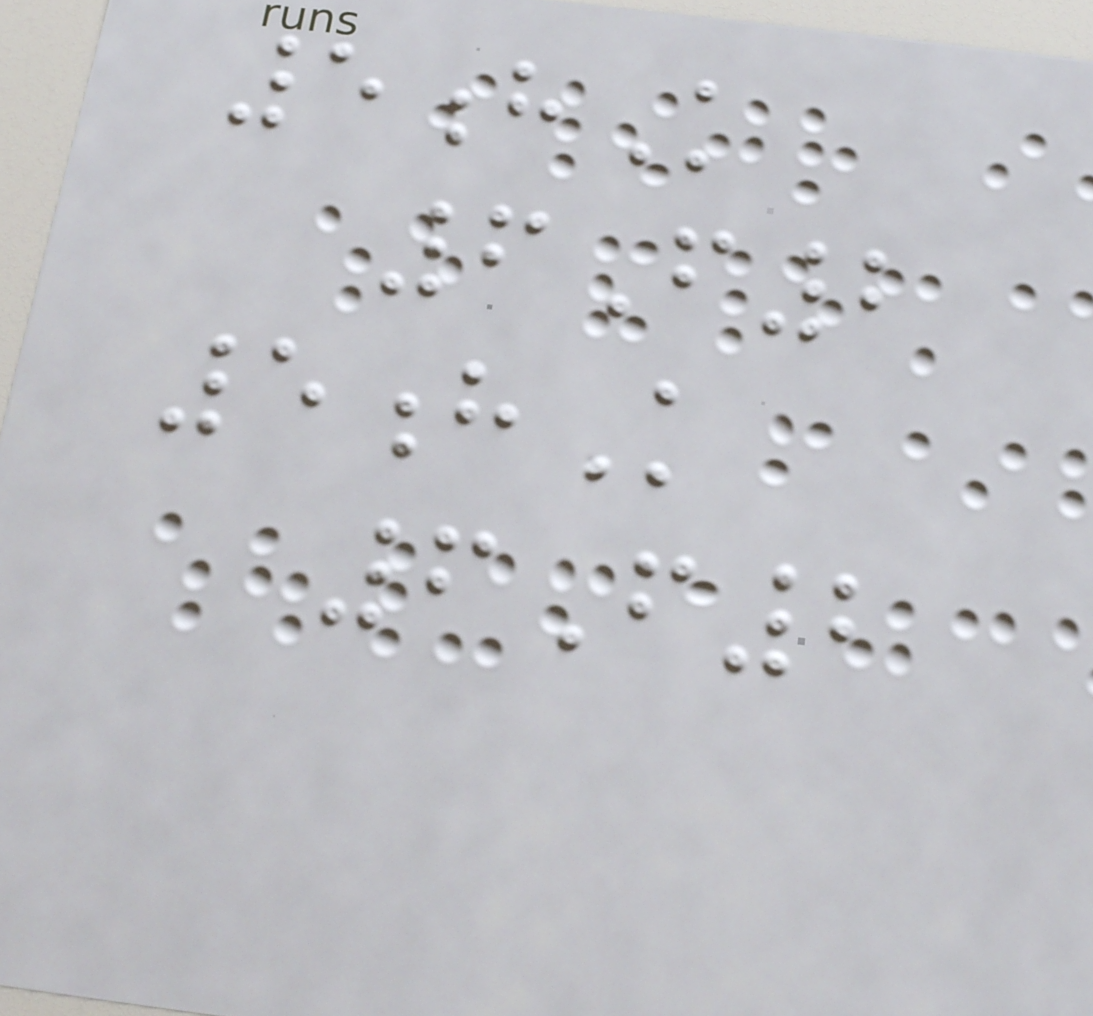5hK
6F2
5hK
6F2
